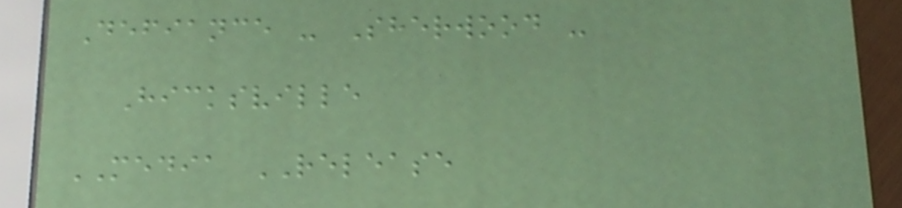Defiance - Sherwood -
Hicksville
MEDIA RELEASE
